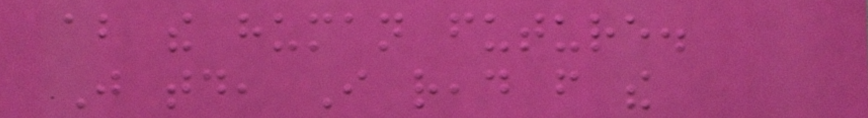about the human future.
Just today, I read from the
